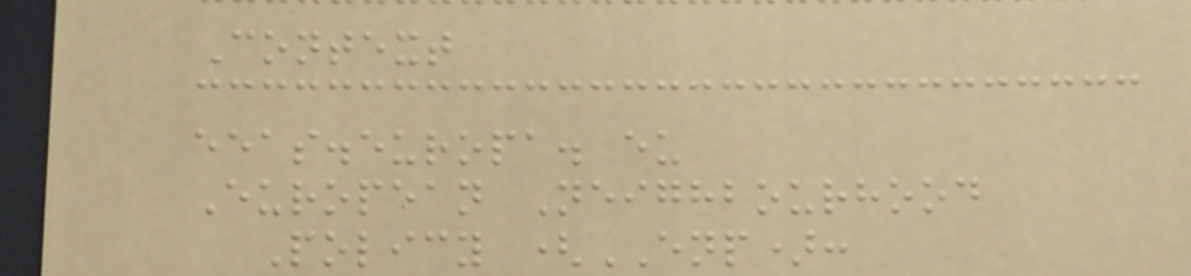Context
eeas.europa. eu
European Neighbourhood
Policy (ENP):
